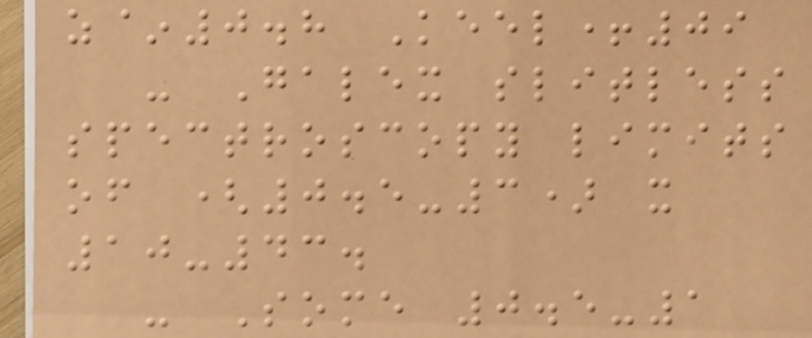z~0.8 Keel+09
- Galex slitless
spectroscopy limits
of (0.5-3) x
10-43.
- Some 0.5-1
